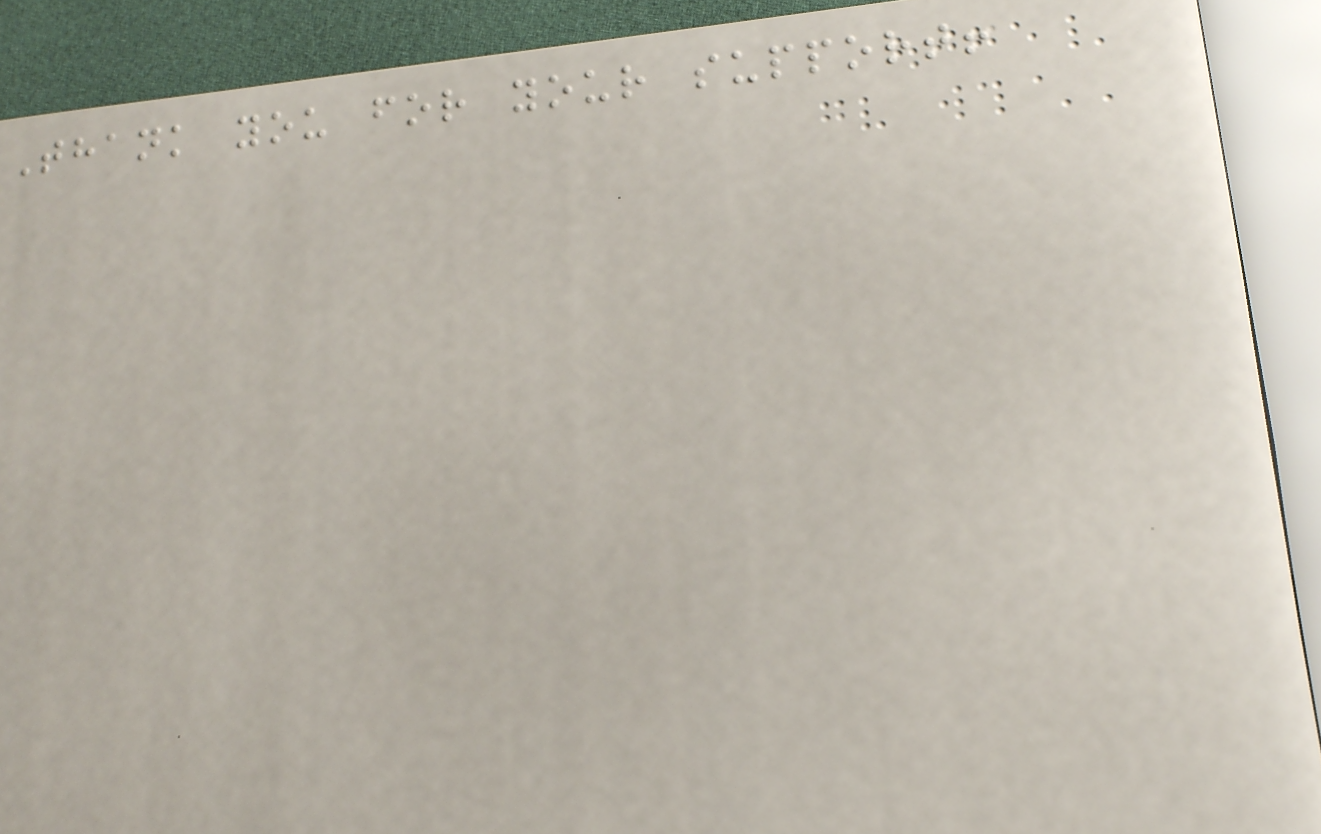Thank you for your support!
